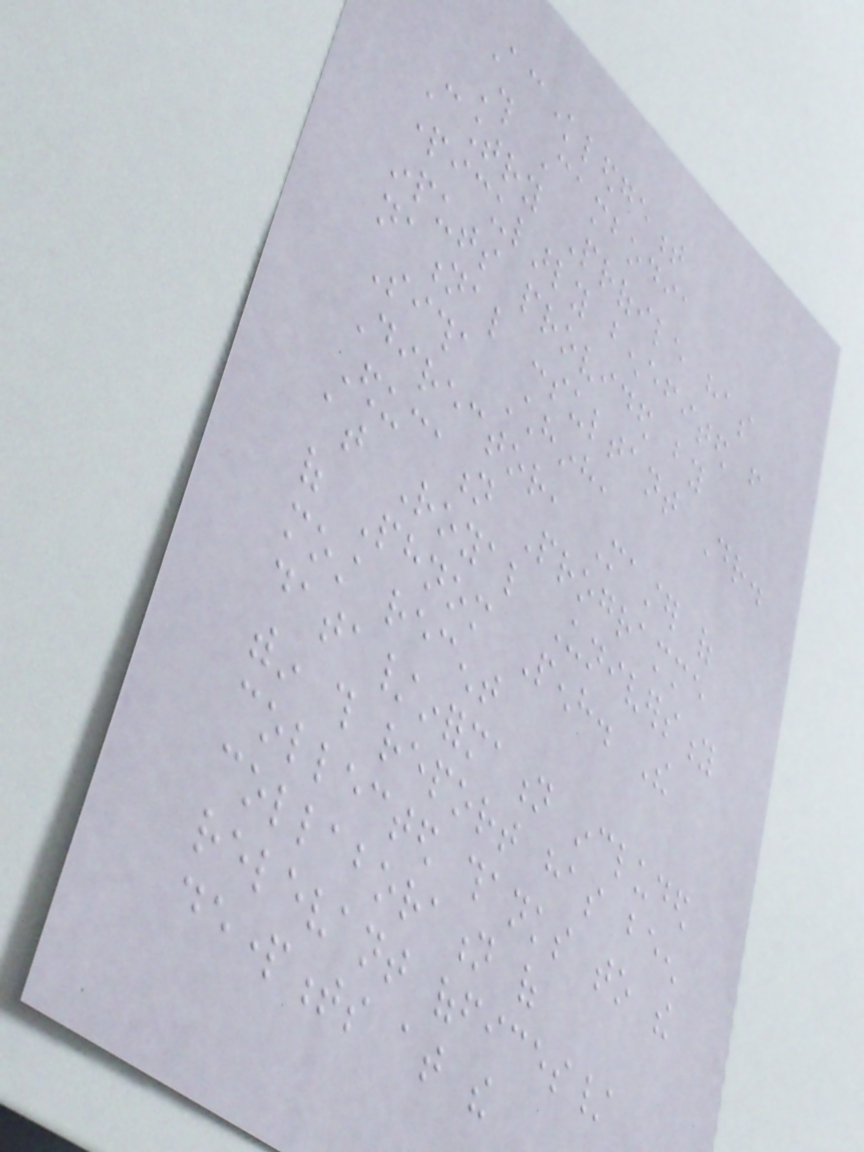Acknowledgement
This Cambodia
Country Profile has
particularly benefited from
inputs provided by
national consultant Dr.
Sitha Chhinh,
Director, Master of
Education Programme
at Royal University
of Phnom Penh. The
most recent
data/information included
within this report has been
collected thanks to the
collaboration of
relevant offices/
departments at the
